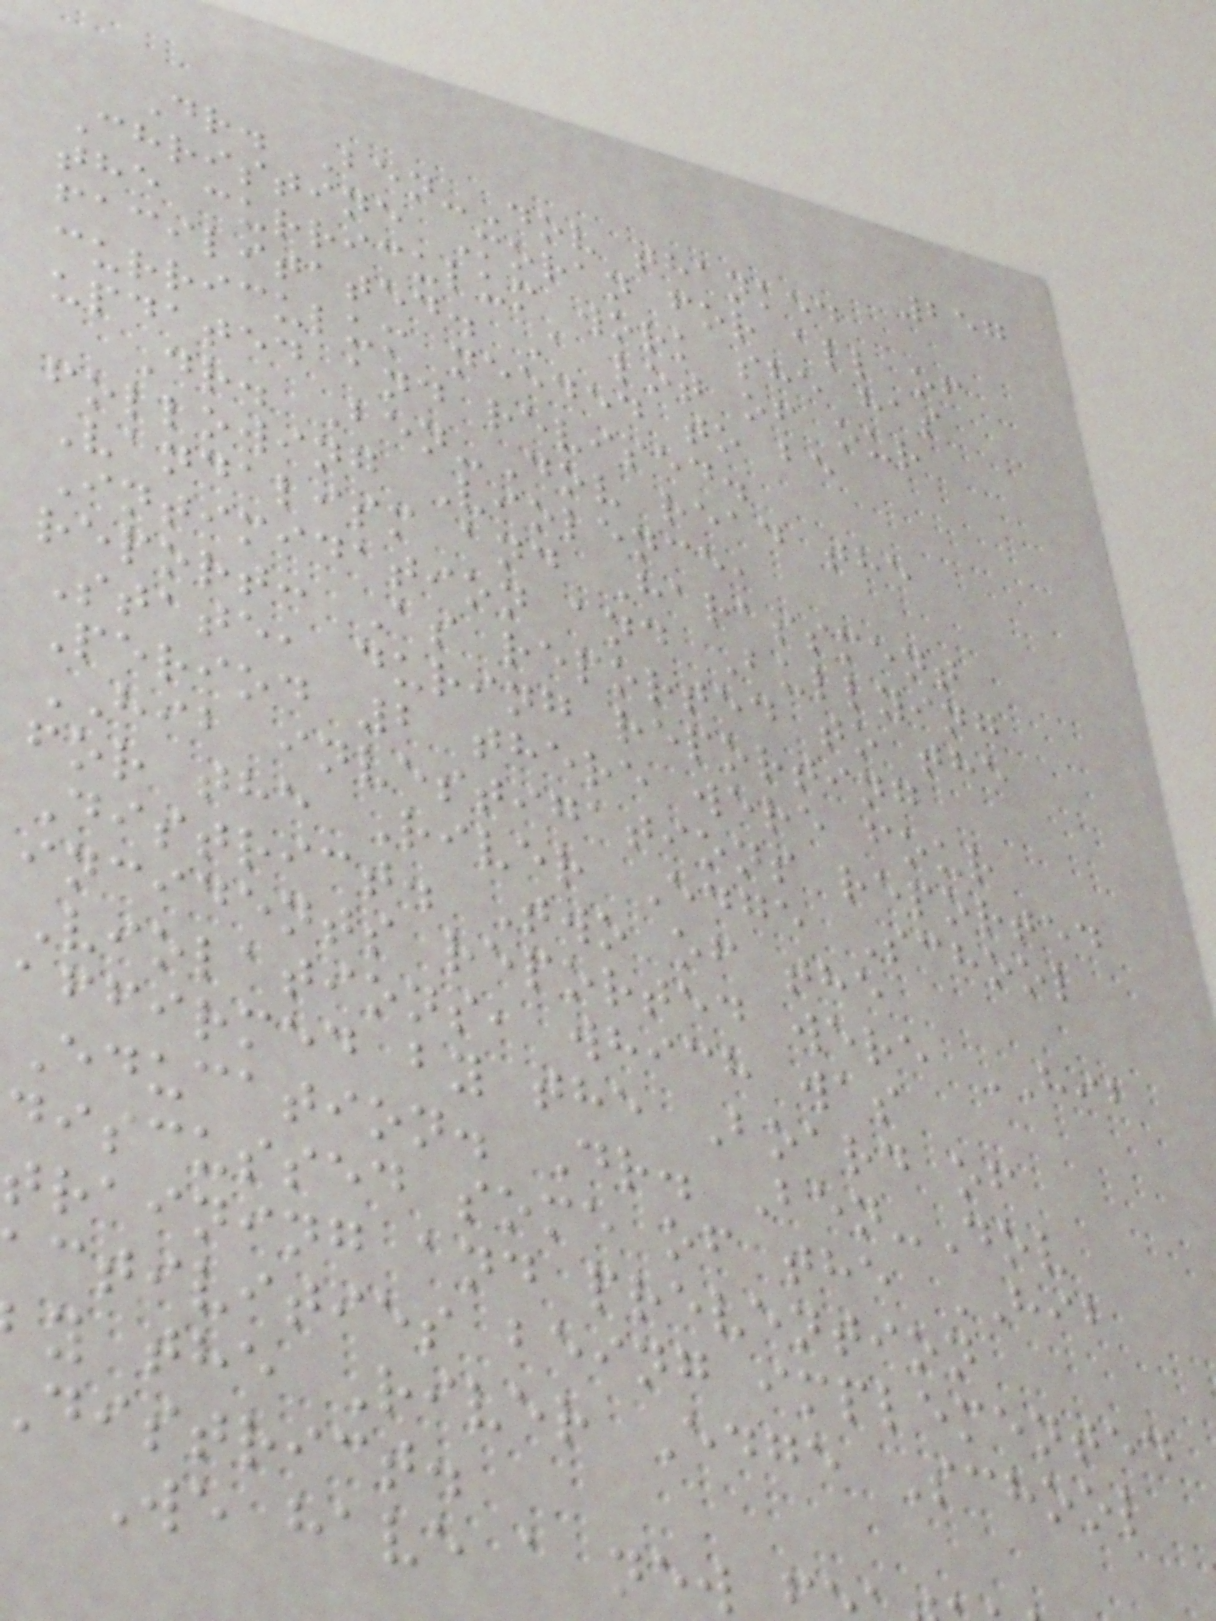257
Dr. Ben-Dov thanked
Christine Moran for all of
the curriculum work she has
facilitated. A lot of our
curriculum needed to be
updated and revised.
Dr. Ben-Dov read the
following Violence,
Vandalism and Harassment
Intimidation and Bullying
report: As reported to the
State, during reporting
Period 2 there were four
HIB investigations reported
for the River Edge School
District. Two of the
incidents reported were HIB
Violations, which was
affirmed by the Board of
Education. Dr. Ben-Dov
discussed some of the HIB
training and prevention
ctivities being implemented
y the River Edge School
district.
We have a new
